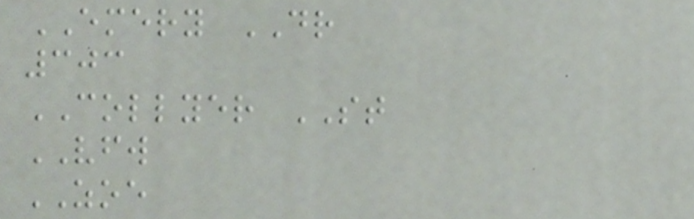EMERY DR
303
COLLYER ST
VFW
ZOE
